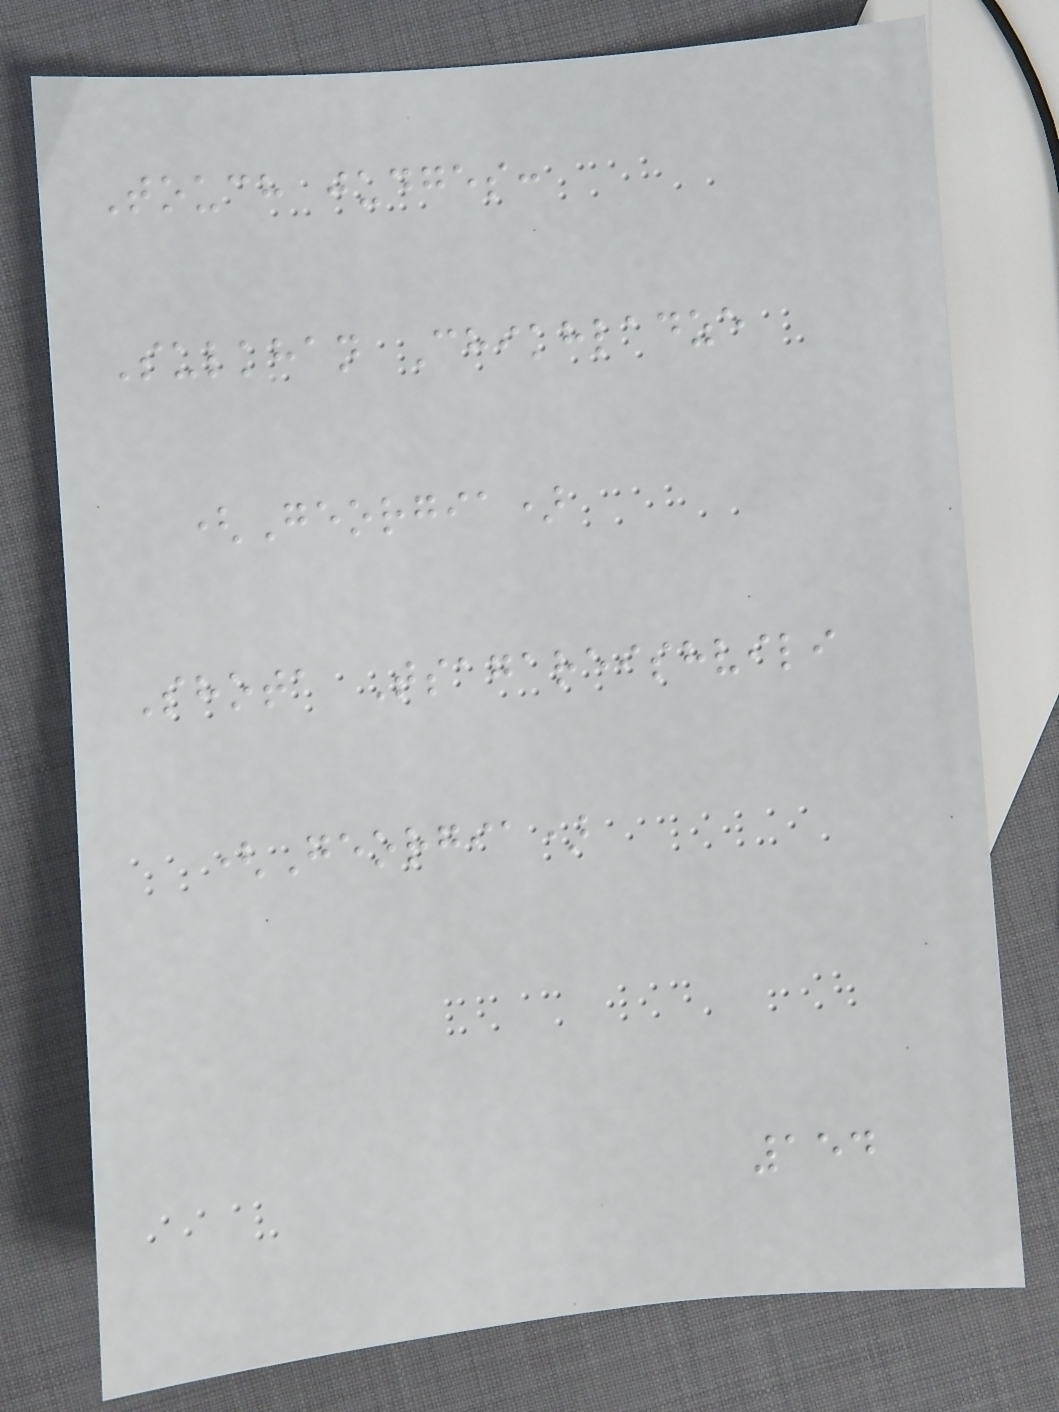Touch judges:
Sulkhan Chikhladze
(Georgia)
Shota Tsagareishvili
(Georgia)
154
